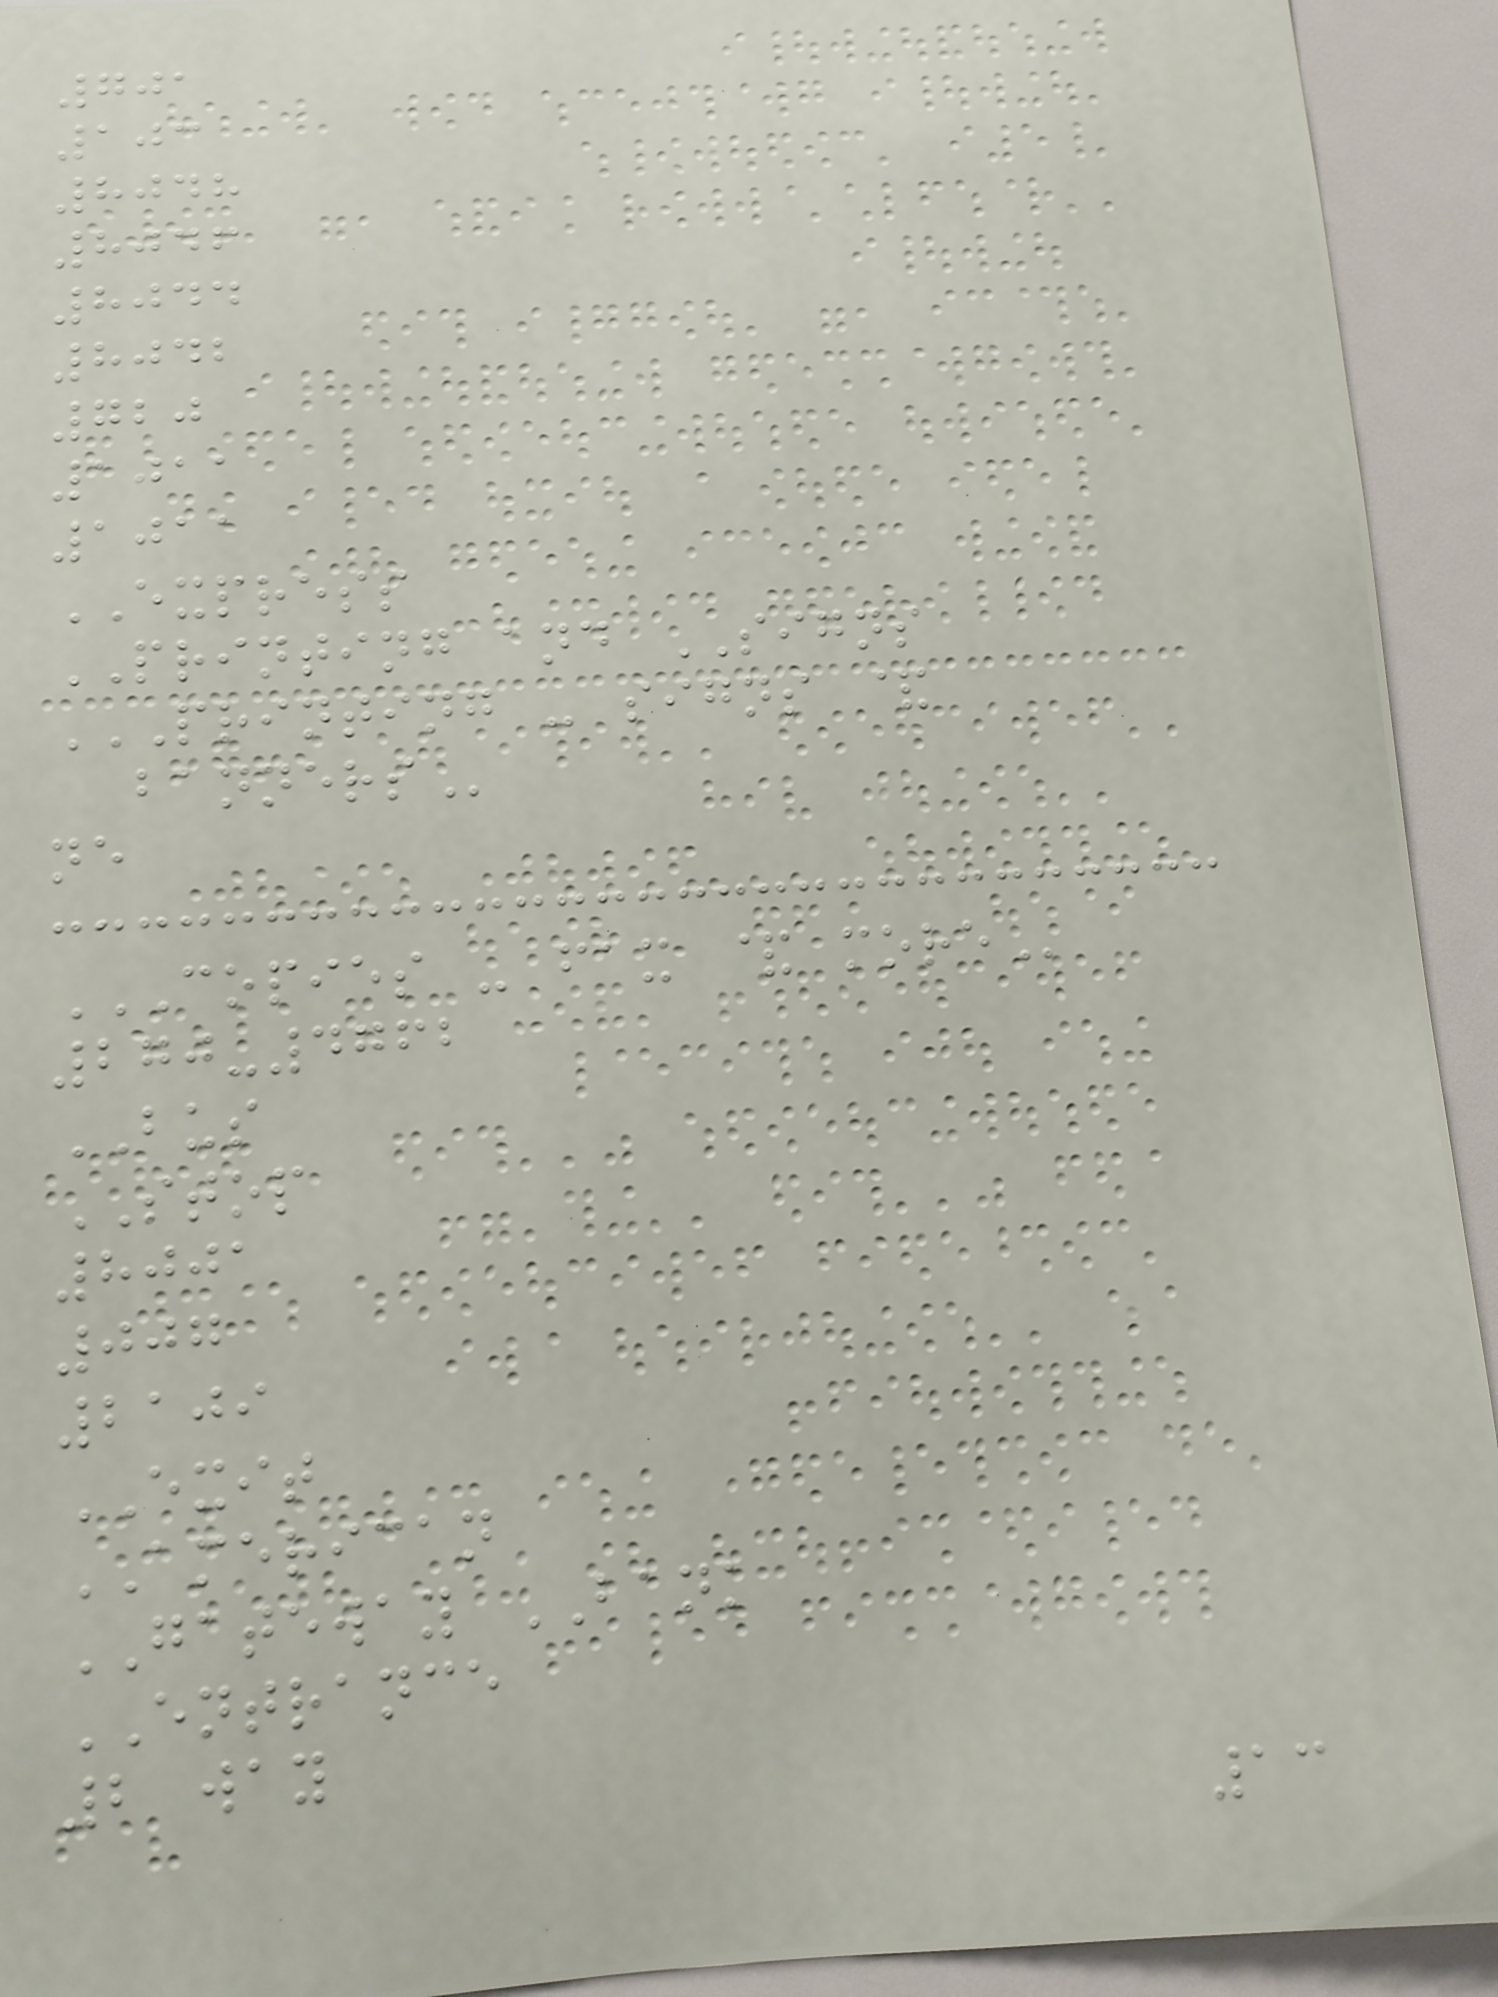701
103
8048
8046
8044
8042
720
1011
1011
EXPRESS
PRINTING and SIGNS
PRINTING - SIGNS &
BANNERS
ne
COPIES - FAX & MORE
270-4762
BUS
STOP
8001
007
2109
EXIT
AMERICAN
GATEWAY BANK
ENTRANCE
2 way
13
